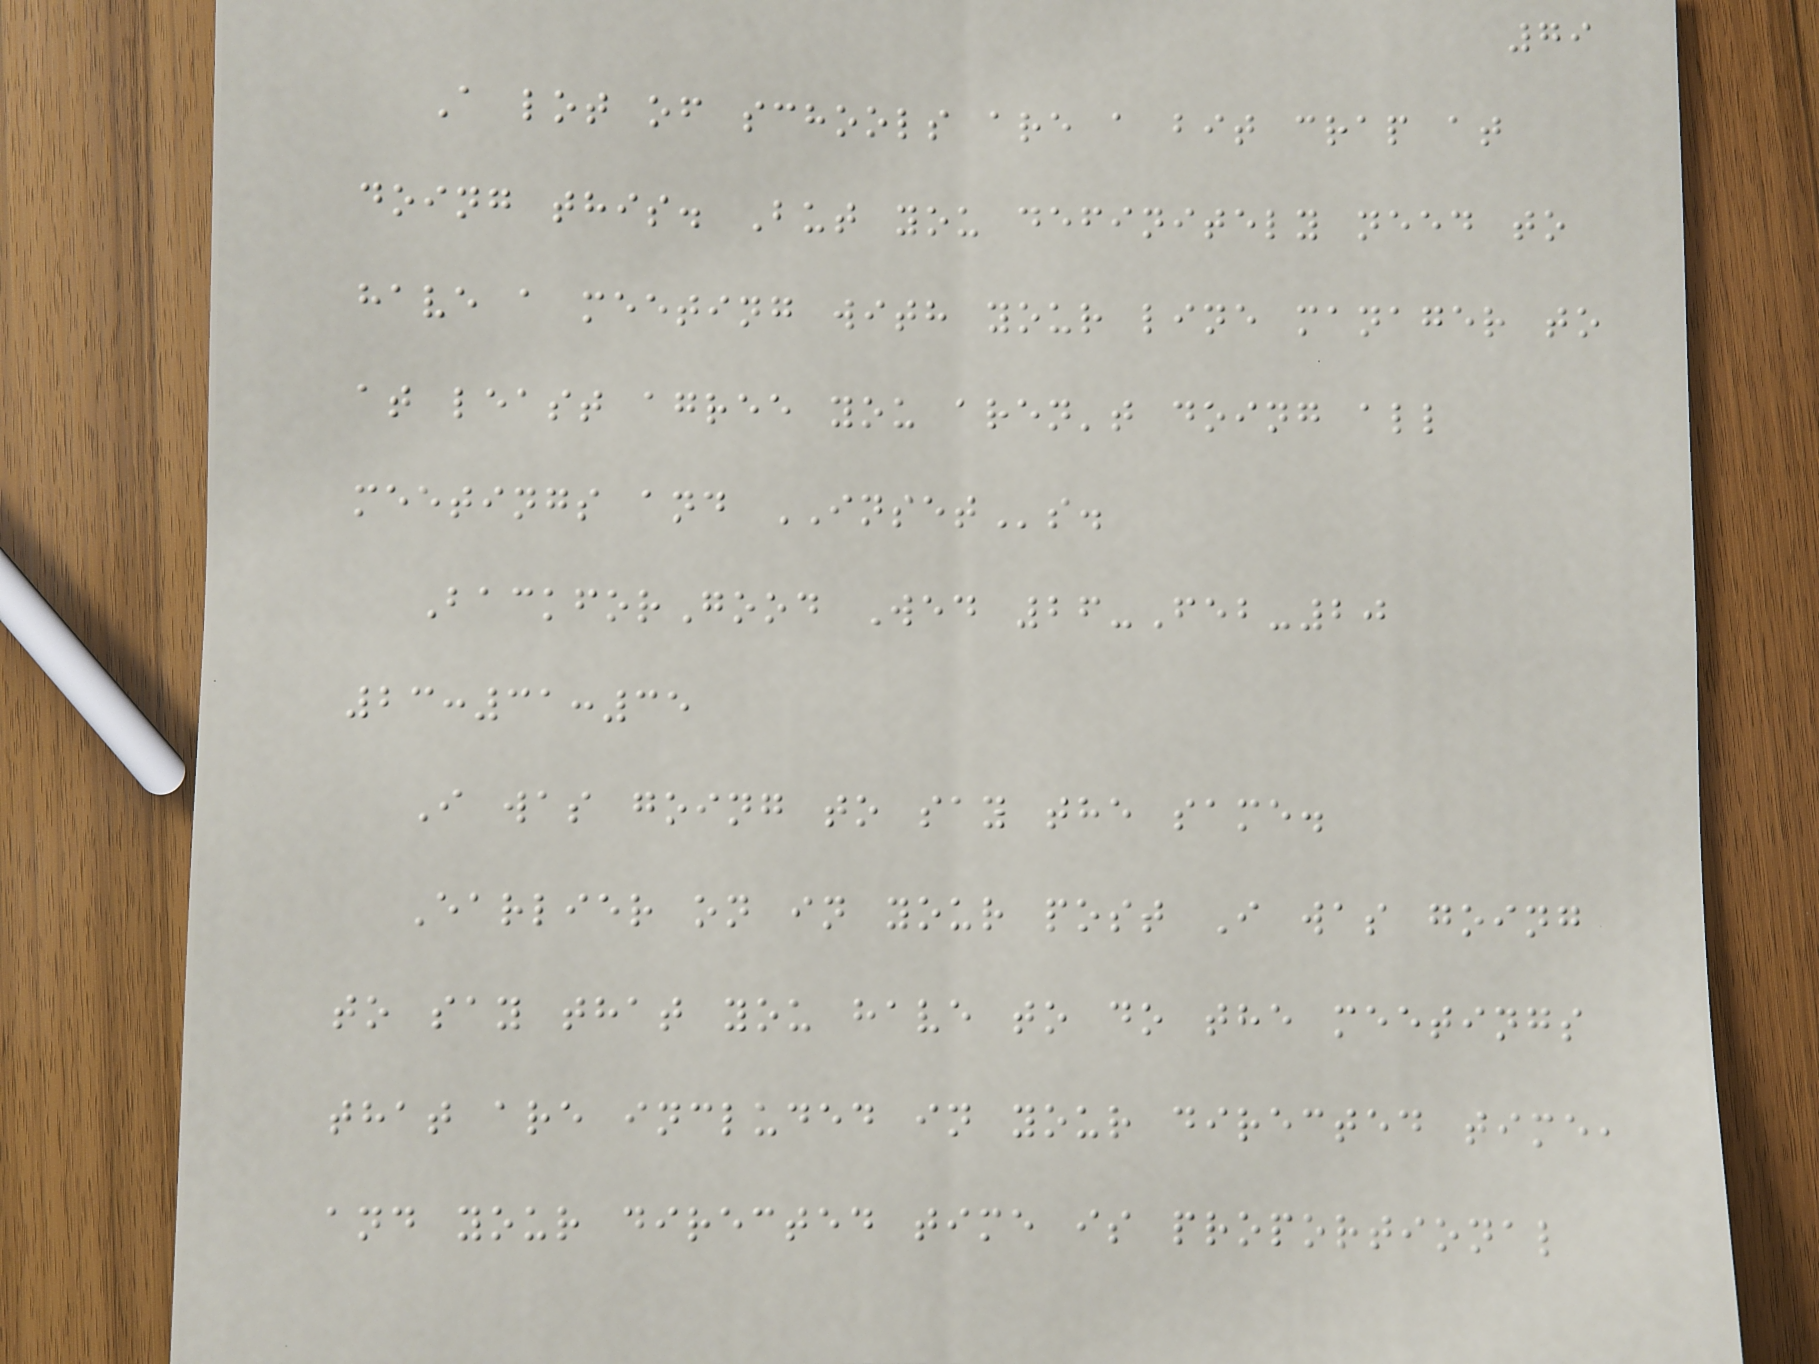79
A lot of schools are a bit crap at
doing this. But you definitely need to
have a meeting with your line manager to
at least agree you aren't doing all
meetings and INSETs.
BackforGood Wed 26-Feb-20
23:31:35
I was going to say the same.
Earlier on in your post I was going
to say that you have to do the meetings
that are included in your directed time,
and your directed time is proportional
